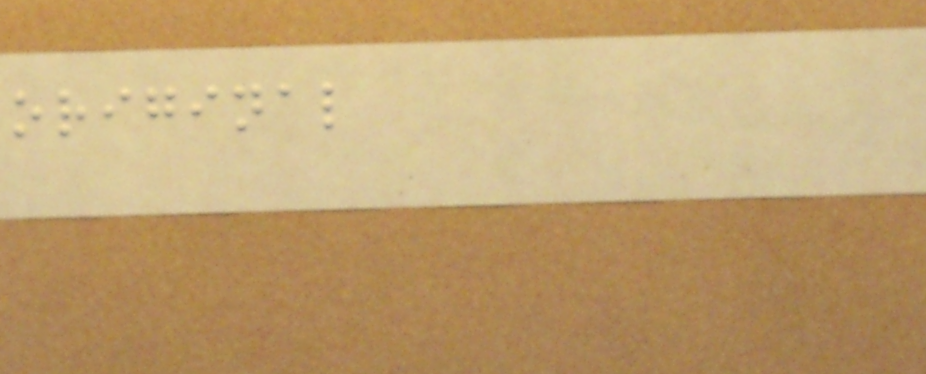original
